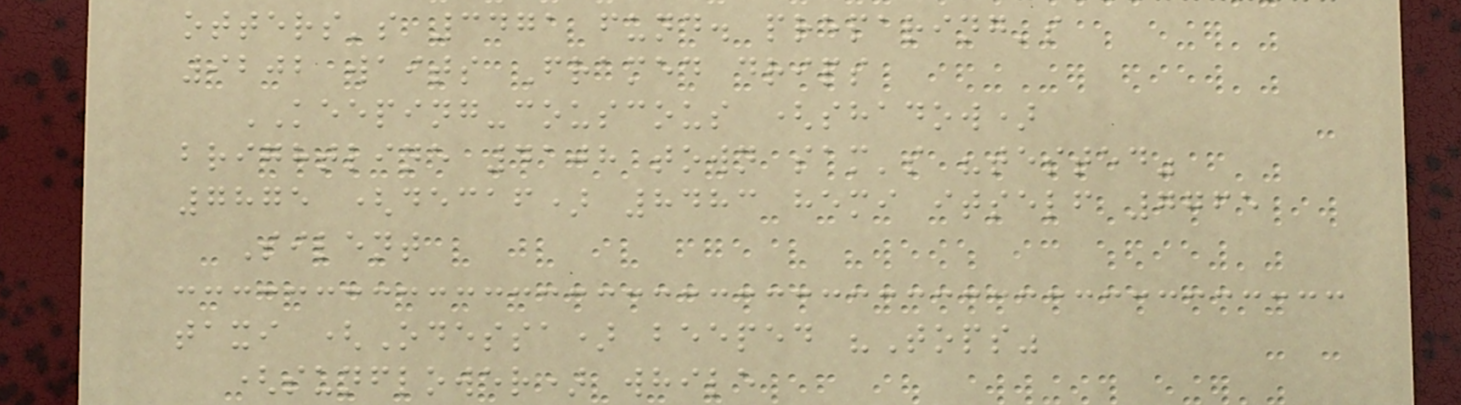otters's 3471 fund. preparing's
9202 waits Framed drips
KEEPING-couscous (shadow)
brightline 4108 town sam's "tested"
7875 (decaf) 8483 hemi itself 7765
Silent
taxi (Odessa) beeped "Tops"
(sunflower) while
